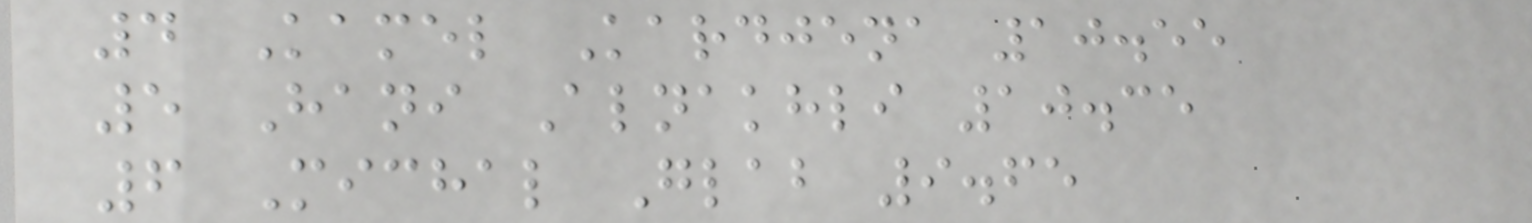4 Kamel Kardjena 10.55
5 Hani Alnakhli 10.35
6 Michal Glab 9.65
